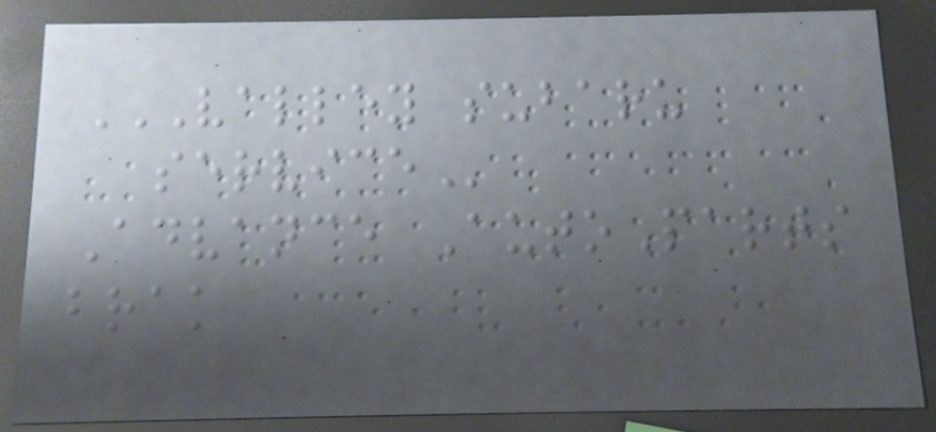VALLEY SUBARU
SERVICE
Advance AutoParts
brak
